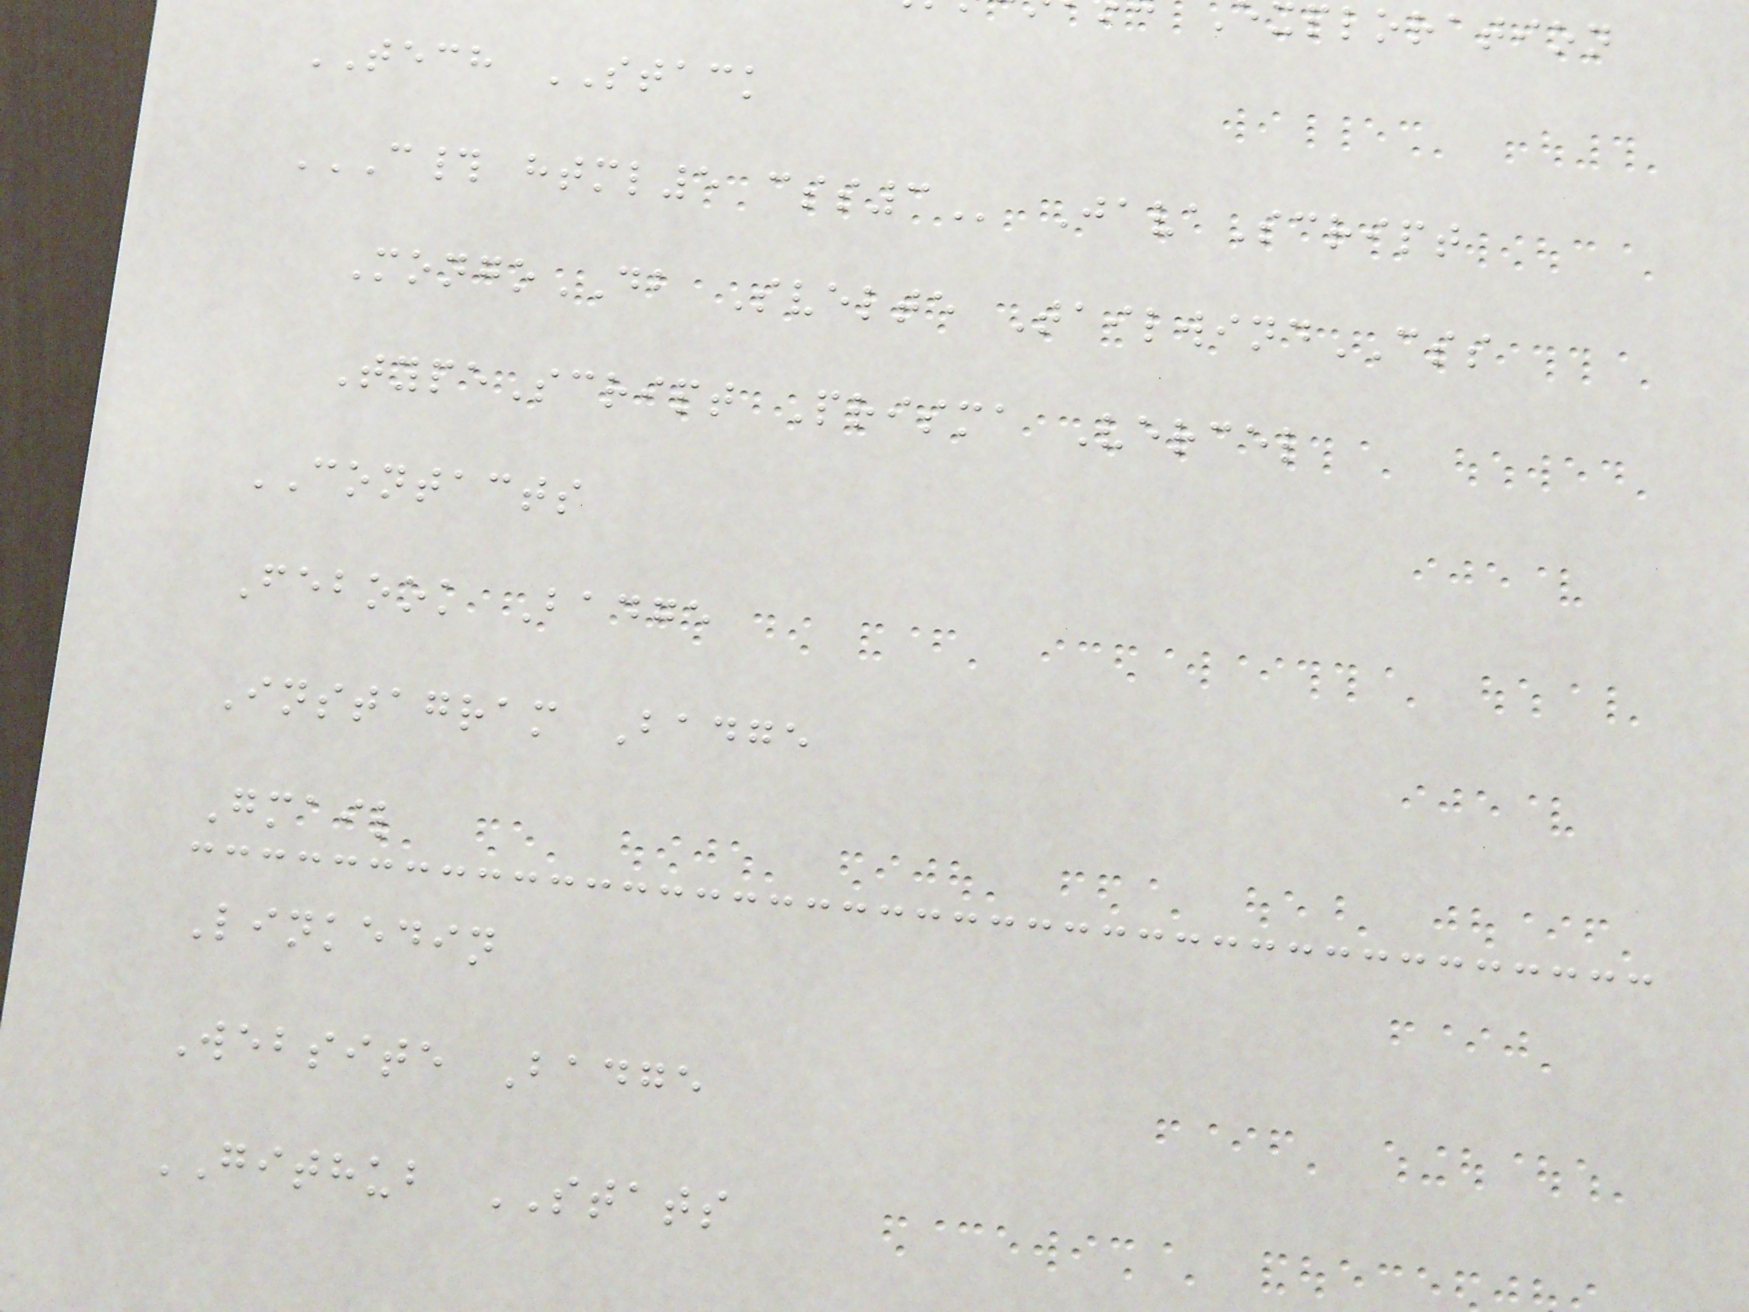ploration
TECH STACK
C# HTML5 CSS3 JavaScript
MongoDB Svelte TailwindCSS
TypeScript Prisma Vercel
CONTACTS
Febook Badge
Instagram Badge
Gmail
Linkedin
Website Badge
GITHUB STATS
